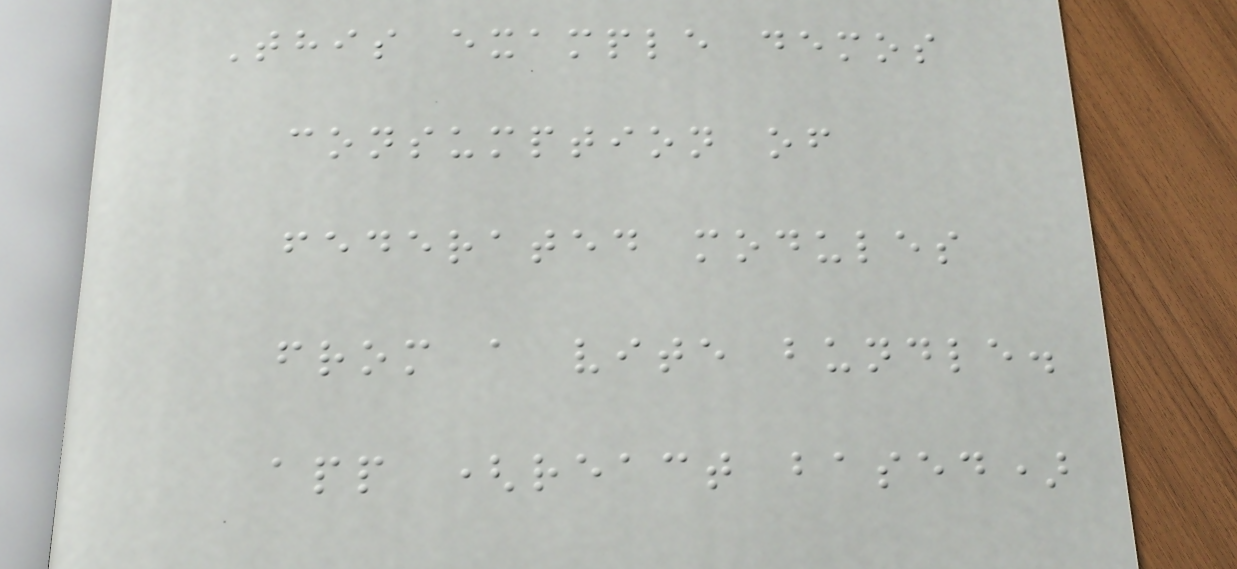This example demos
consumption of
federated modules
from a vite bundle.
app (react based)
